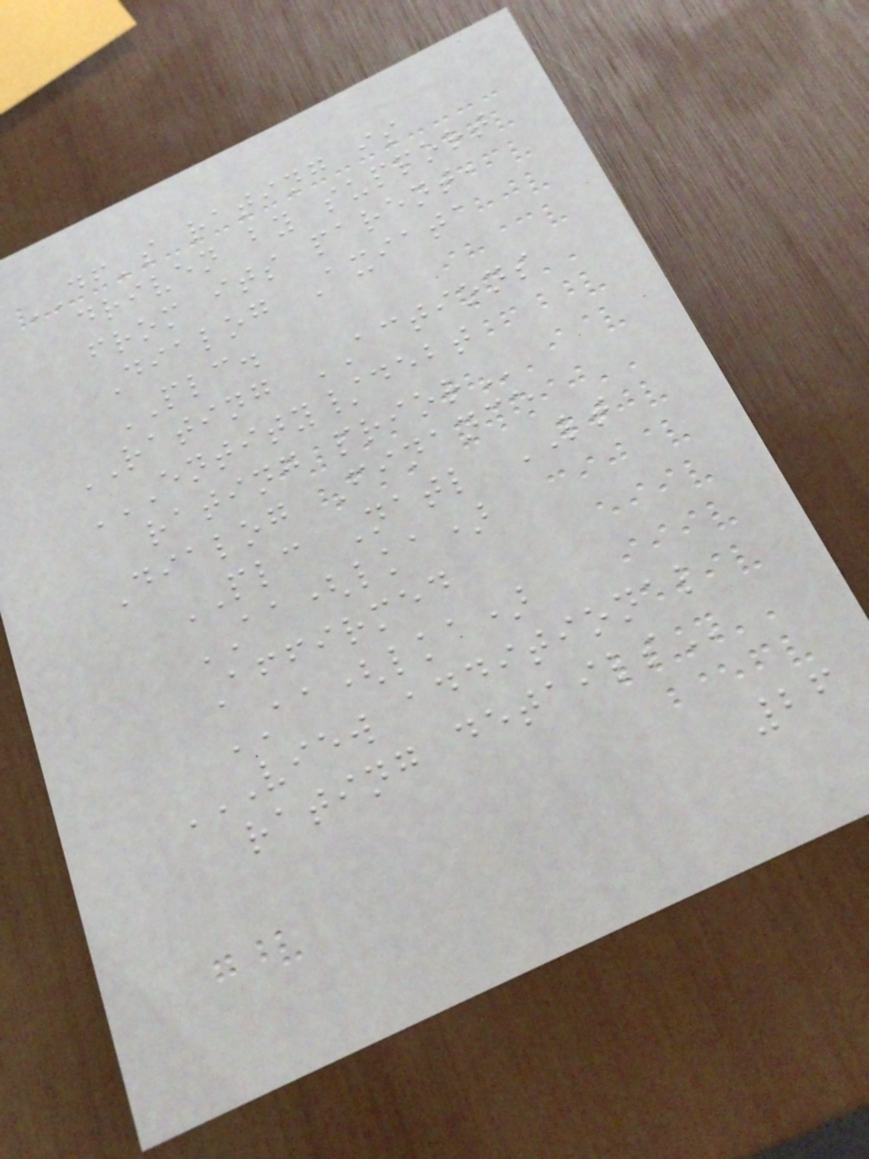DF's rating is
driven by support
from its parent,
Dialog Axiata
PLC.
RATING ACTIONS
ENTITY/DEBT
RATING PRIOR
Dialog Finance
PLC Natl LT
AA(lka)
Affirmed
AA(lka)
VIEW ADDITIONAL
RATING DETAILS
26
